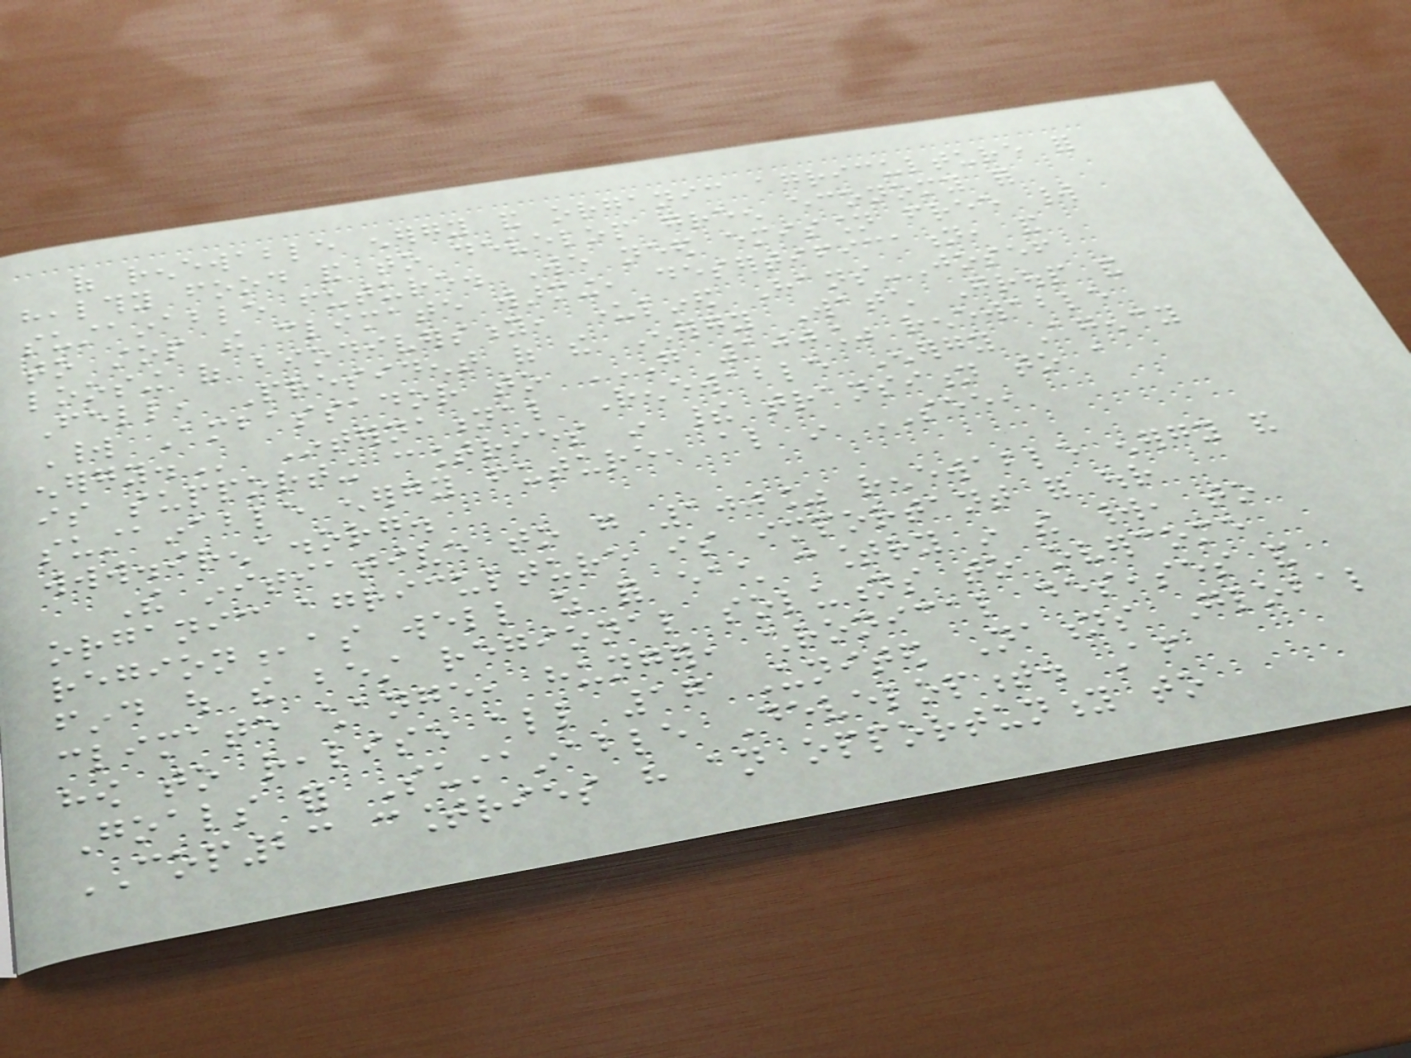of renewable energy and organic agriculture for
healthy food and to develop green economy for
sustainable future. We need emission free world
to stop the climate warming, desertification, and
loosing of biodiversity, underlined Hans-Josef
Fell, President of the Energy Watch Group and
World Ambassador to GO 100% RENEWABLE
ENERGY. International Renewable Energy Agency
is supporting countries in their transition to a
sustainable energy future, also in SEE,
www.irena.org.
The initiative to go 100% renewable energy and
organic agriculture is important for our
region,as well as for each country in the world, to
find out the best regional solutions to overcome
climate change, hunger, chronical deseases and
how to realise all 17 United Nations Global
Goals for Sustainable Development. After
COP23 countries have an opportunity to
